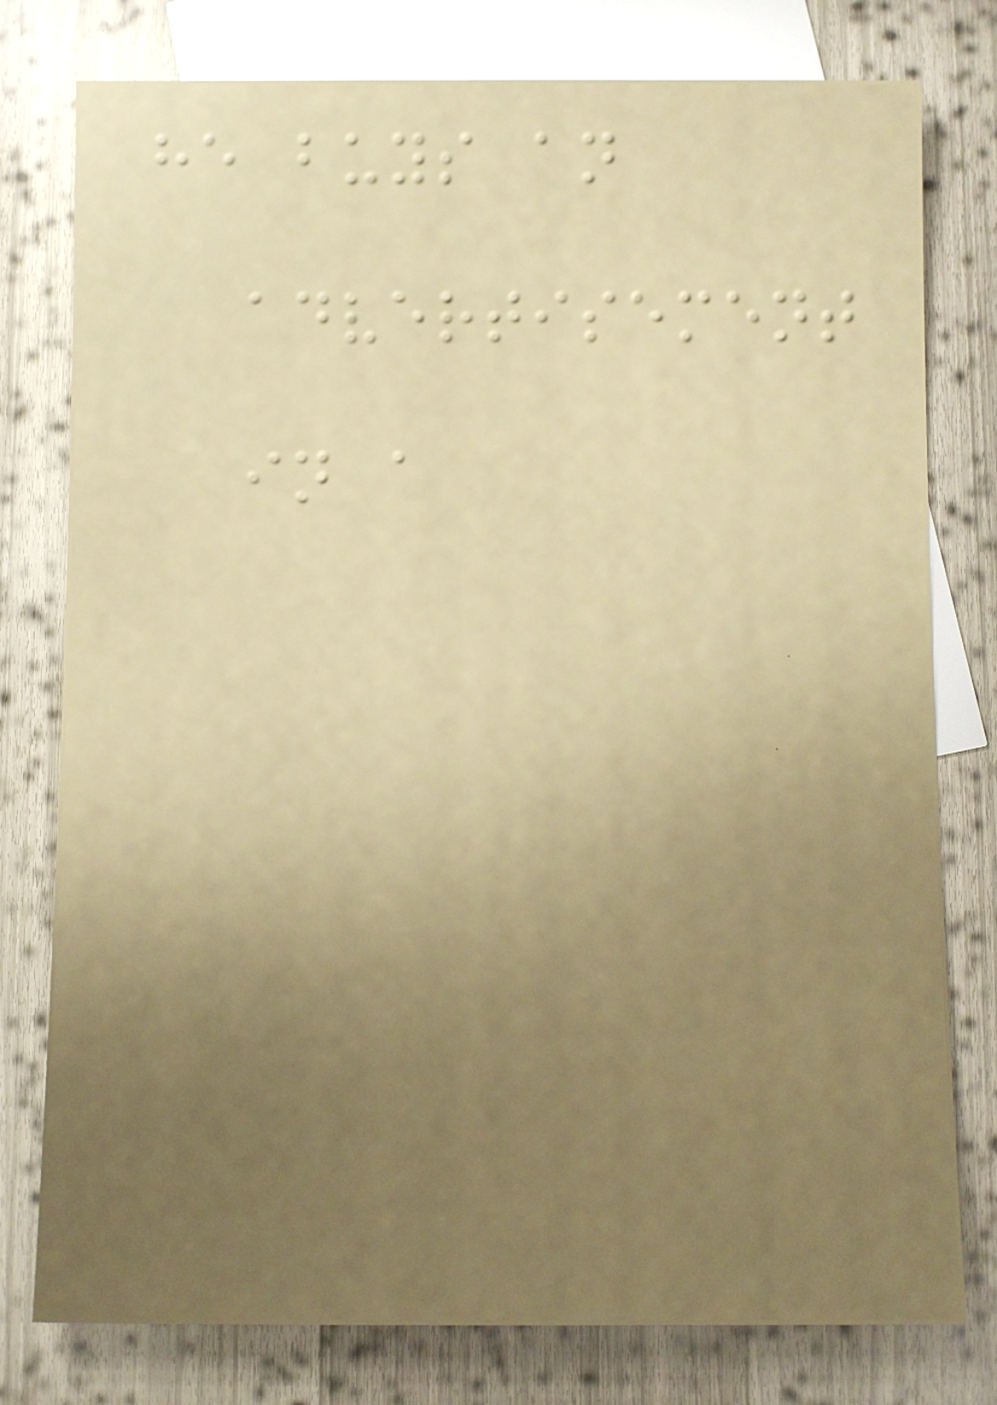he buys an
advertisement
in a
